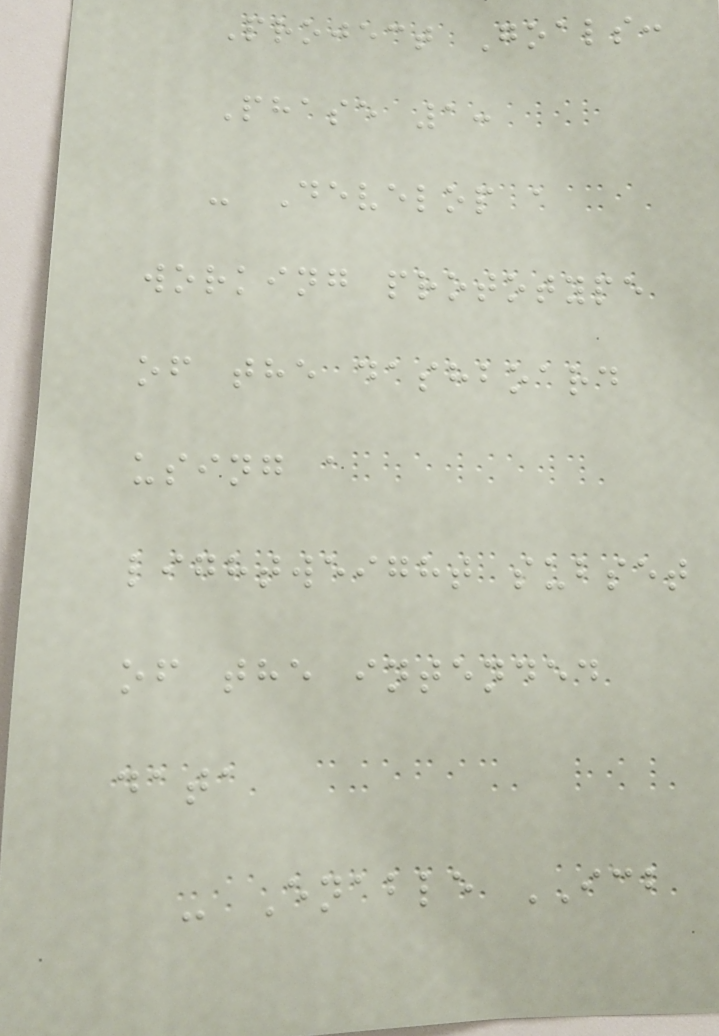Project Goals:
Phase 1:
- Develop a
working prototype
of the dashboard
using a
lightweight subset
of the intended
data
- Enable ICB
